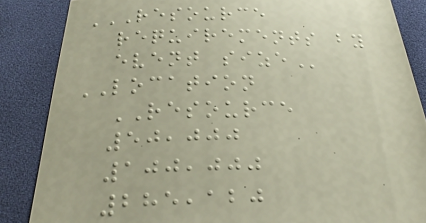RESOURCE
REQUIREMENTS BY
EVENT SIZE
LOCATION
RESOURCE
50,000
100,000
285,120
